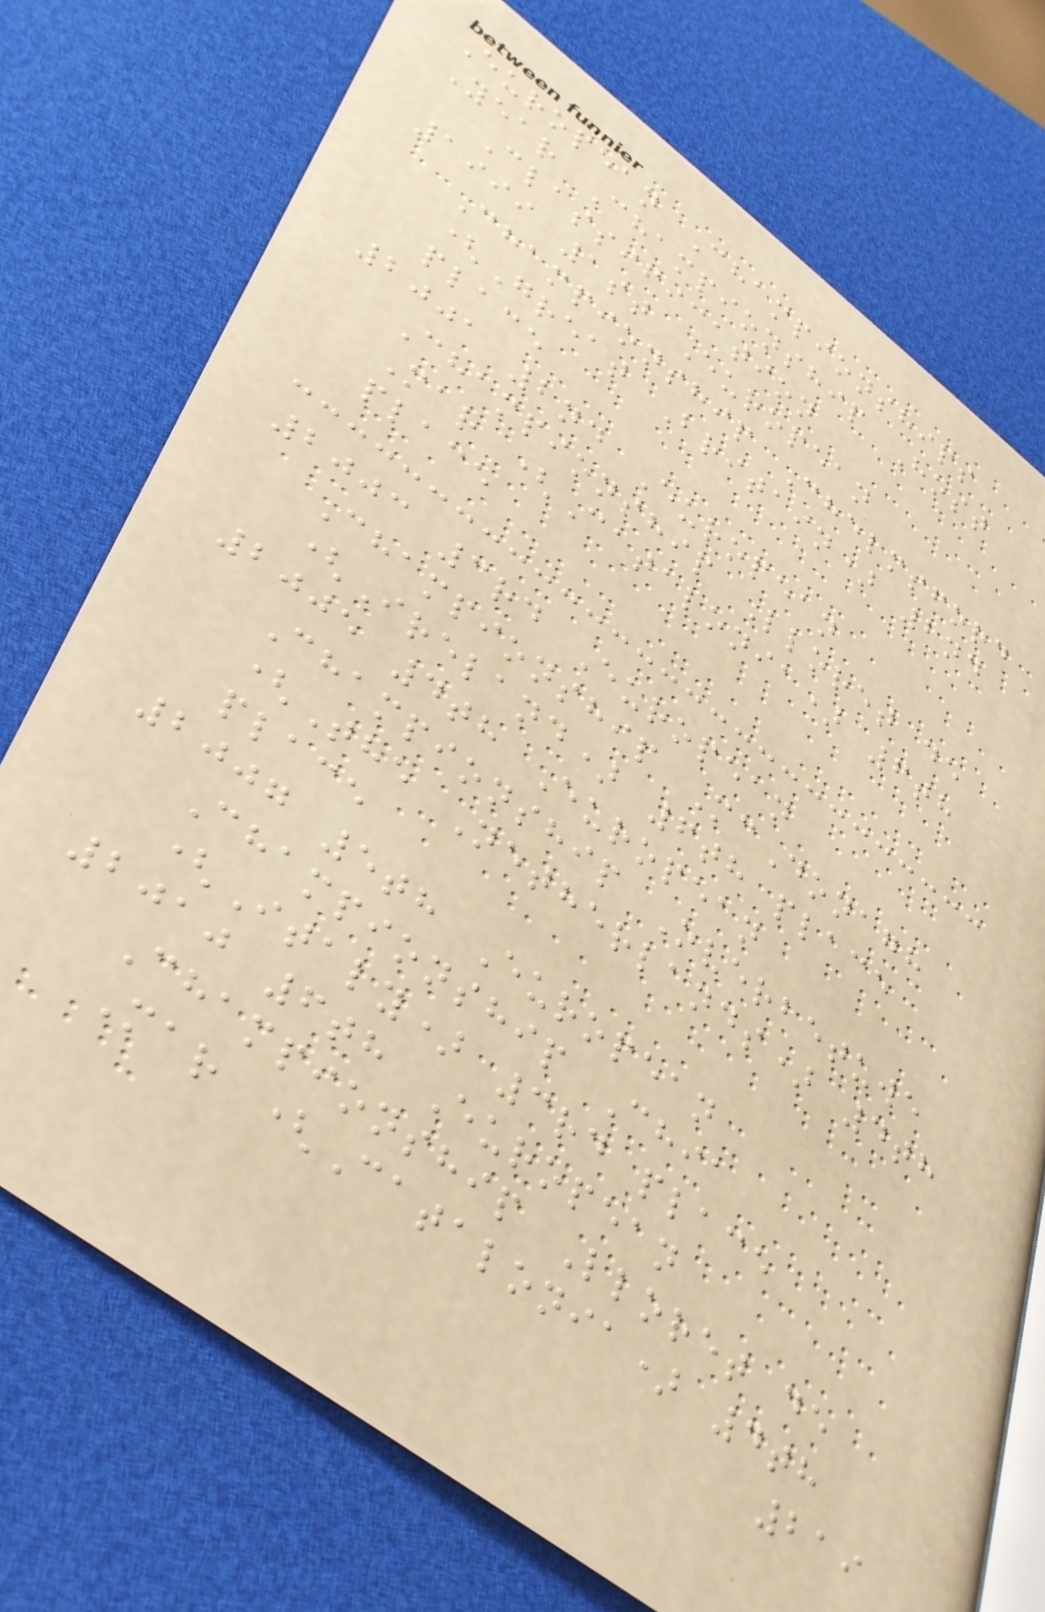European Championships
Year Championship Host
Classification
1999 1st European
Championship Chelmsford
(Great Britain) 2nd
place
2001 2nd European
Championship Lloret de
Mar (Catalonia) 6th
place
2003 3rd European
Championship McDonagh
(Ireland) 6th place
2005 4th European
Championship Overbetuwe
(The Netherlands) 4th
place
2007 5th European
Championship Chia
(Italy) 3rd place
2010 6th European
Championship Lloret de
Mar (Catalonia) 4th
219
